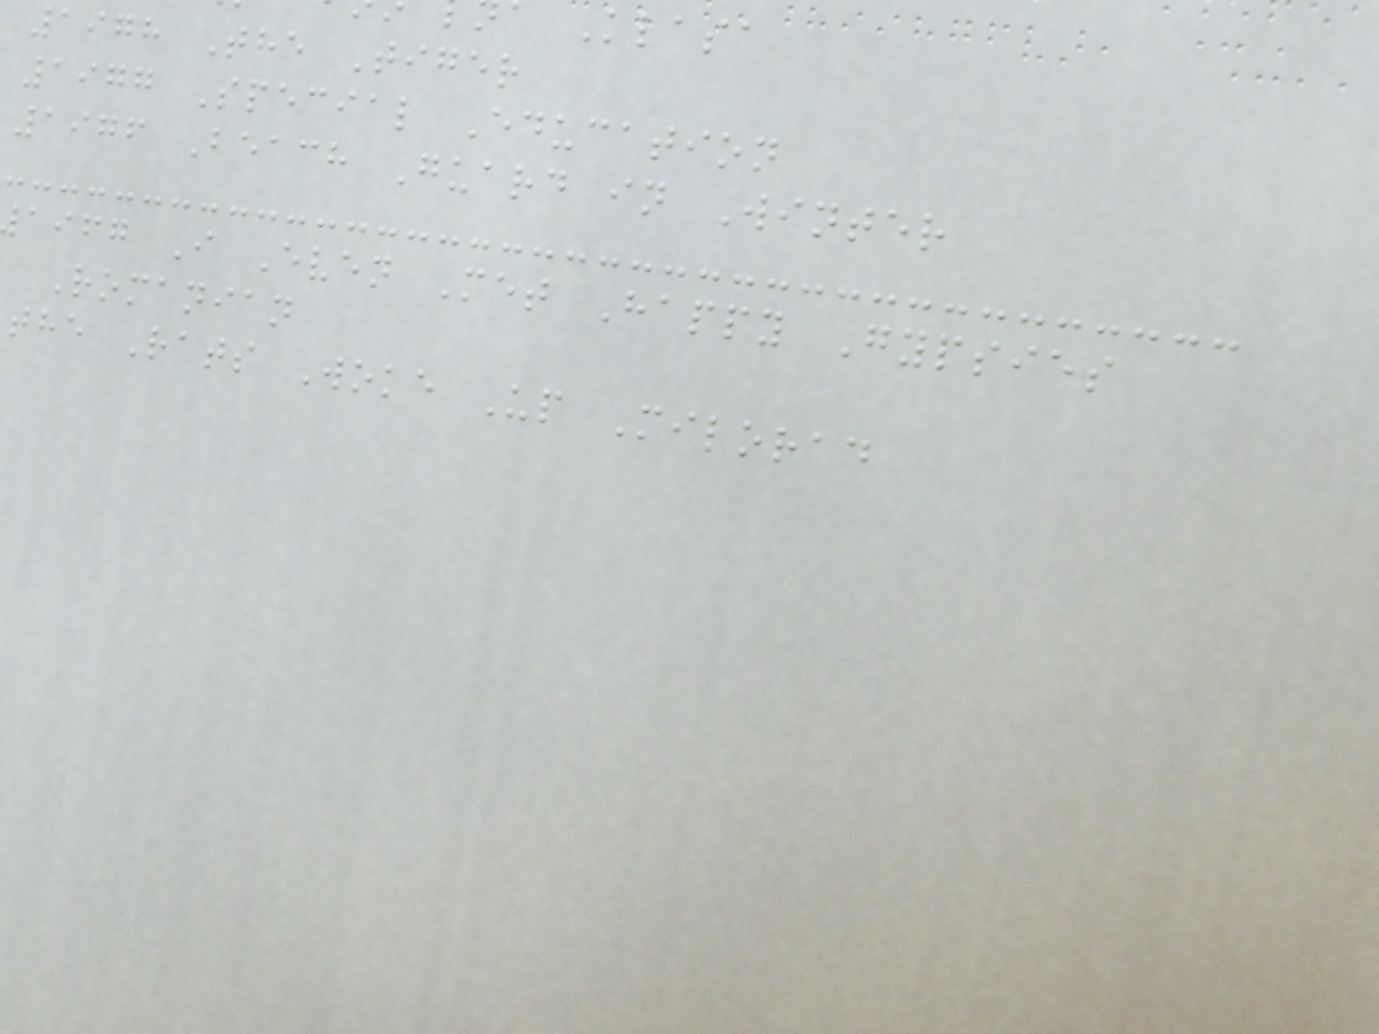Klasa
1978 The Tiger
1977 Special Education
1976 Beach Guard in Winter
aifg I Even Met Happy Gypsies
Romanian
the Rats Woke Up Milorad
